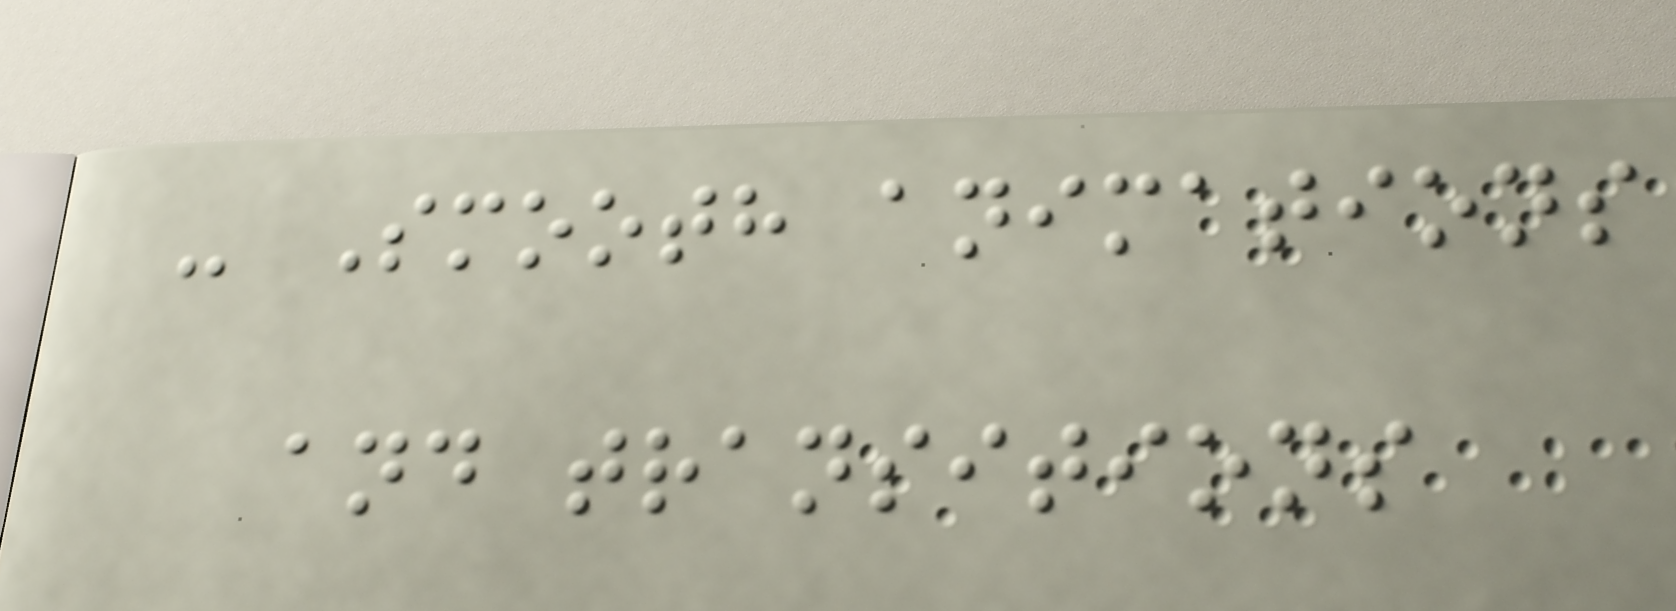- Smooth animations
and transitions
